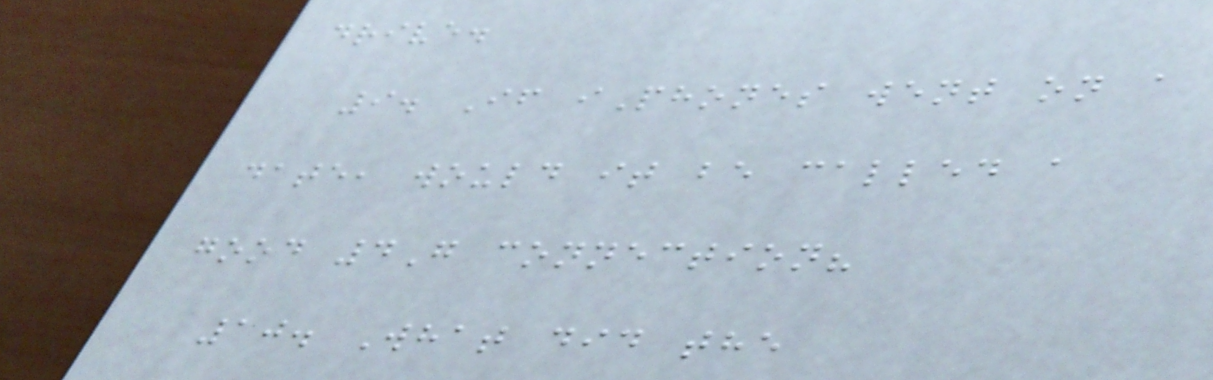drive.
9. If iPhones went on a
date, would it be called a
good 4G connection?
10. What did the
